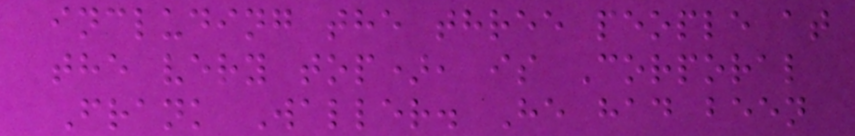including the three people at
the very top), is Corporal
Frank Waller. He had been
